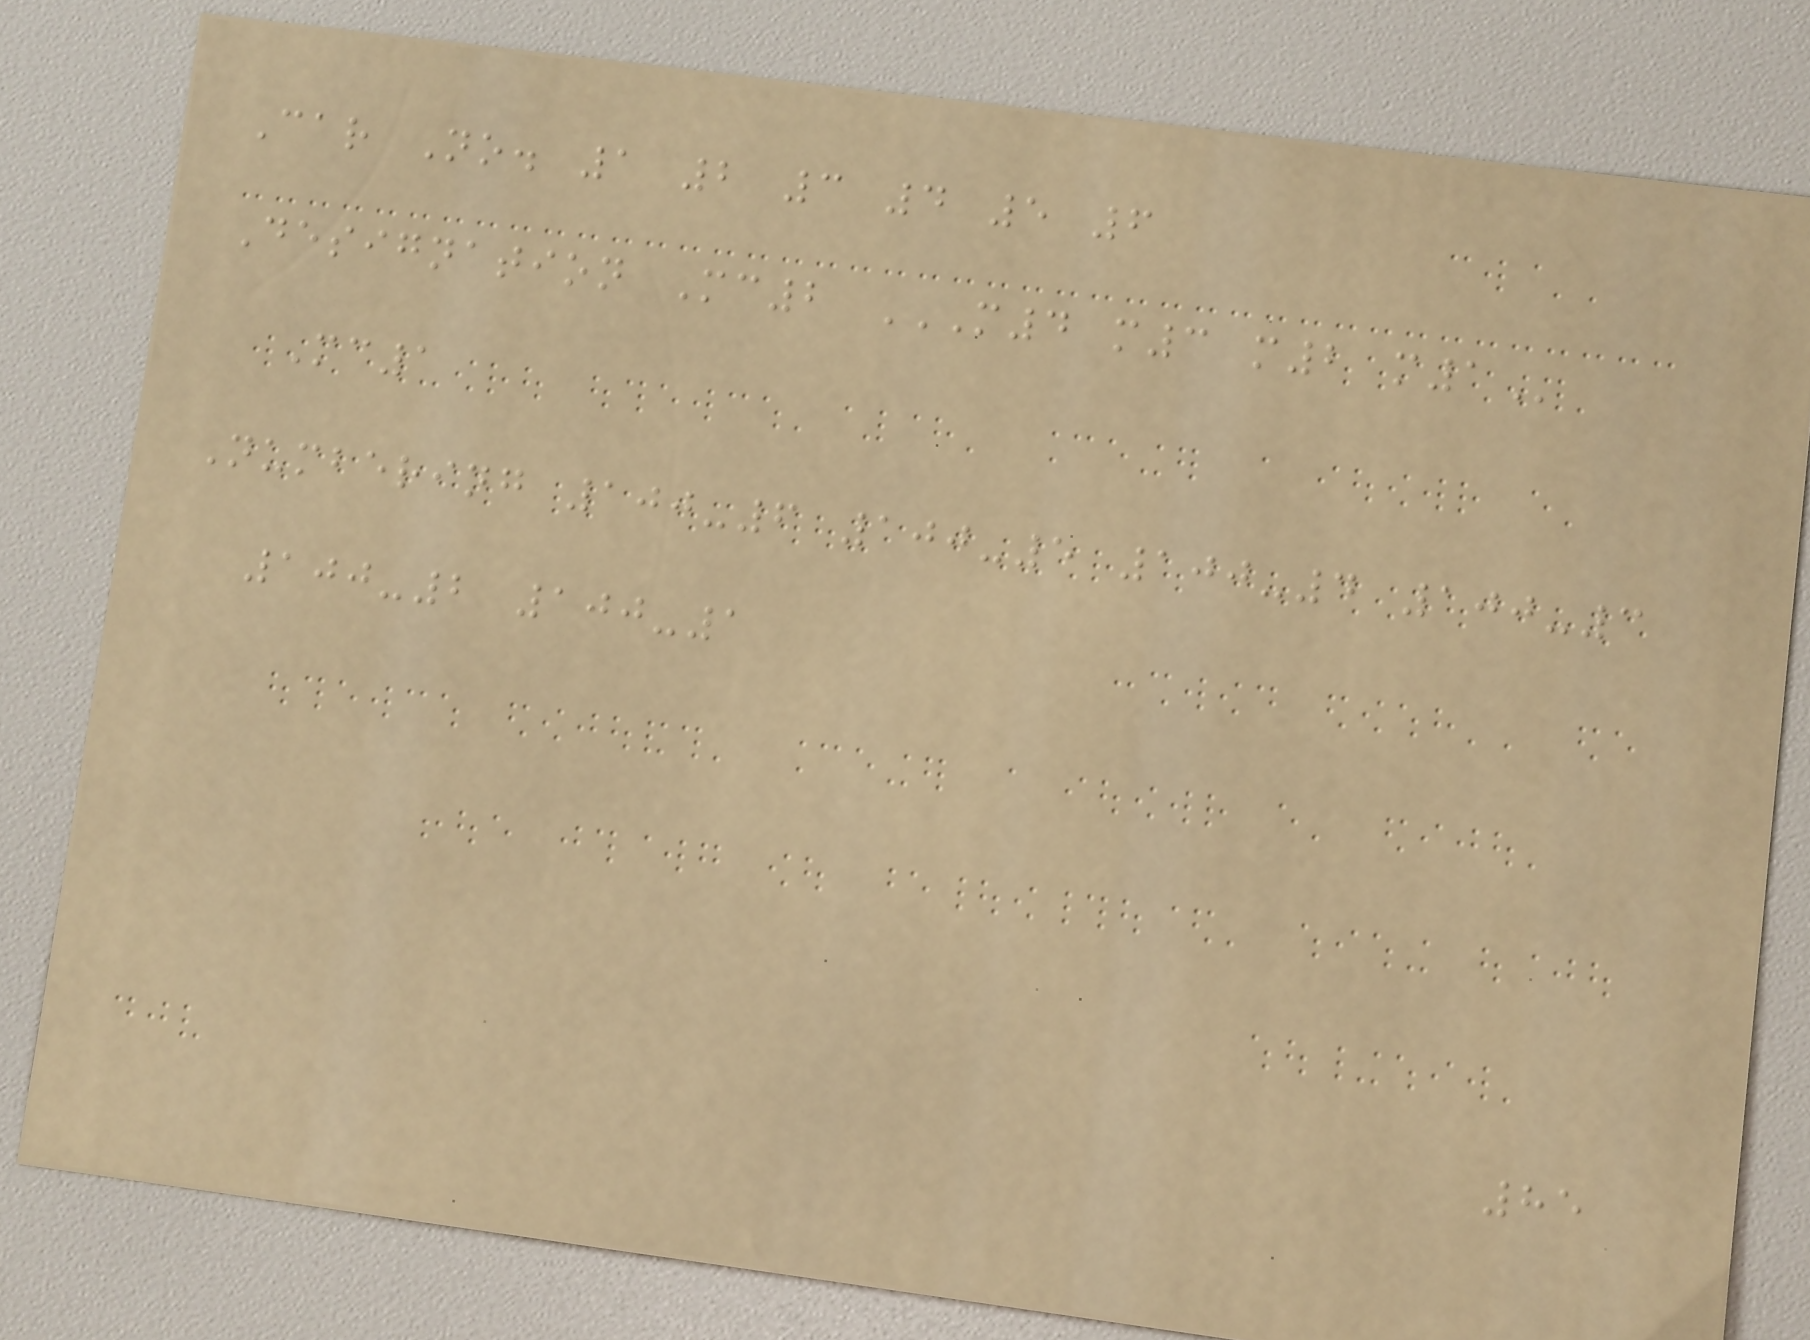Car No. 1 2 3 4 5 6
Designation Mc2 M4 M3 M2 M1
Mc1
Numbering 100-6 100-5 100-4 100-3
100-2 100-1
85
